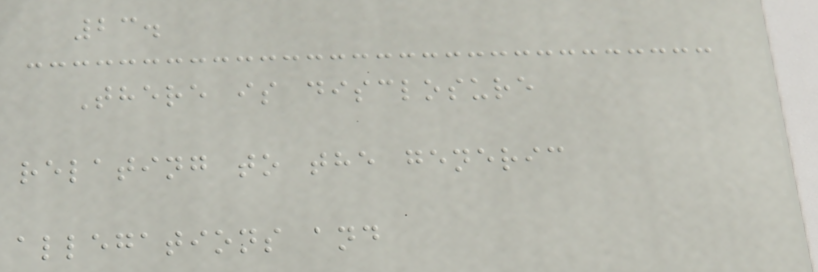23.
There is disclosure
relating to the generic
allegations and
